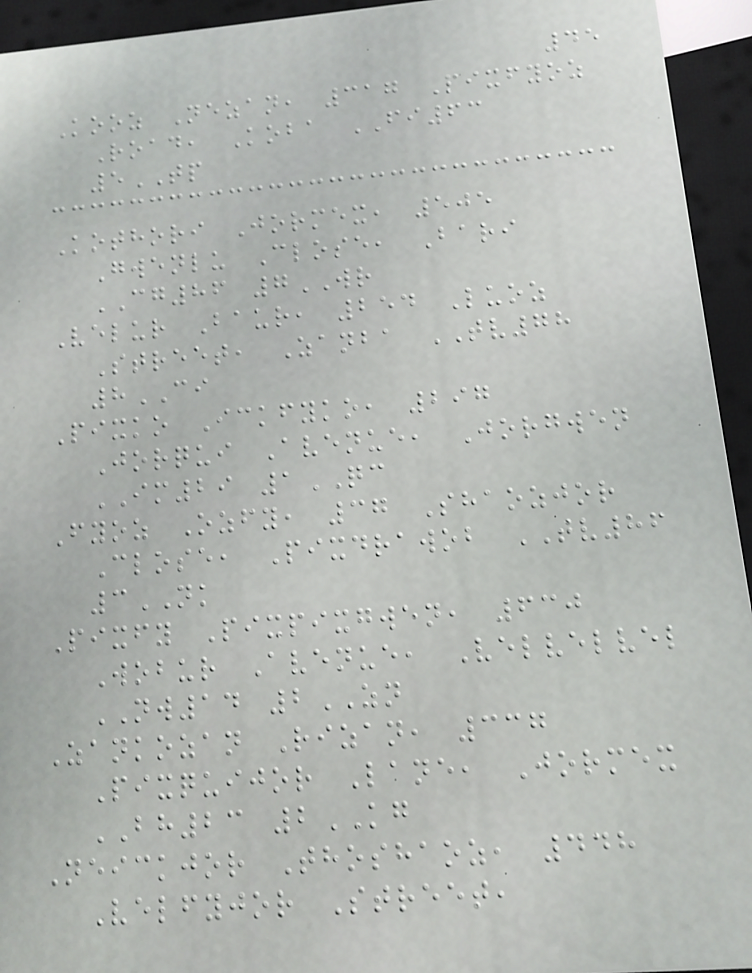45
Kooz Nezan, 317 Pixfyoz
Road, Koba FI63
5TP
Kothori Jormex, 505
Gwenlu Close, Bari
CG86 7WR
Velur Baur, 254 Luoz
Street, Zanba TV78
8CI
Pixko Ickfyko, 297
Jorqui Avenue, Jorgwen
IM29 1QC
Fyoz Ozfy, 37 Shaozjor
Close, Pixdrawob TV86
3NK
Pixfy Pixpixgwen, 630
Wobur Avenue, Velvelvel
NW14 2ZN
Zankozan Rizan, 337
Pixquijor Lane, Jormex
BH23 2KG
Neickjor Thoshaoz, 448
Velfyjor Street,
